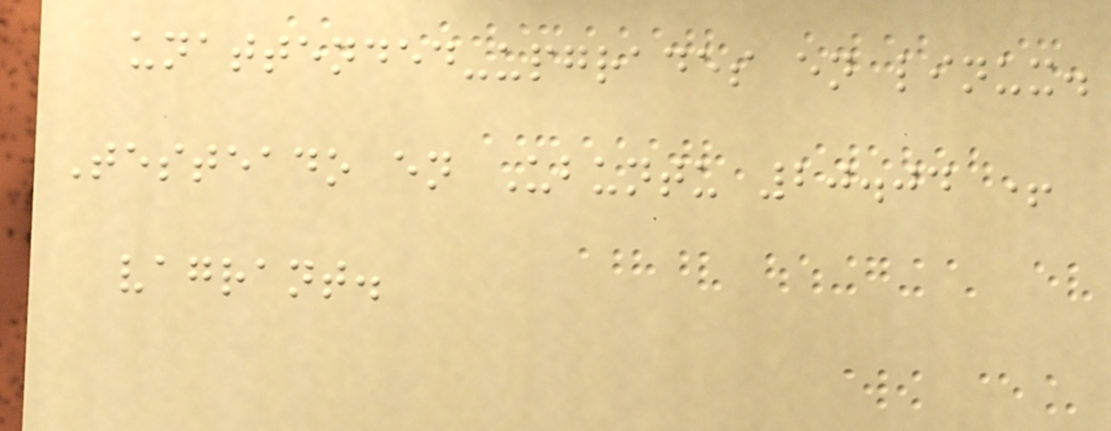unattended-upgrades en linux.
Testeado en Ubuntu 20.04 +
vagrant.
